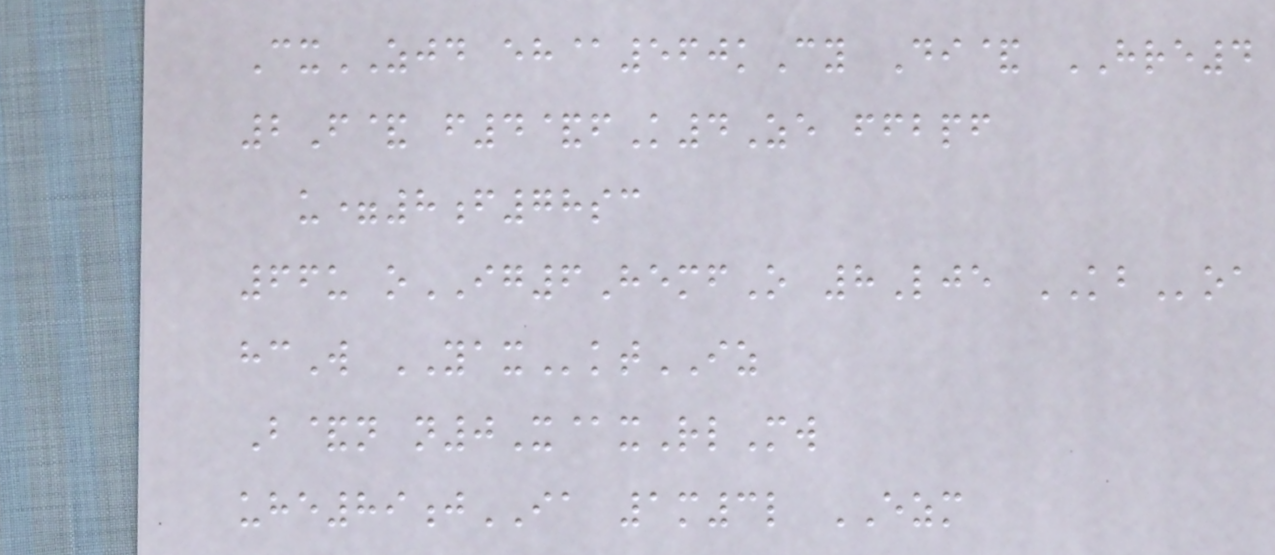CxZJD eh@560kCy Di& HRE4
2F& f4&fK4Ze ffbpf
u=8f78sc
66u oIG6HemfO 8Lje KBoa
hcW YAXktIZ
B&n n0X@xRlMw
uhe89jIA 1m3l EZM
